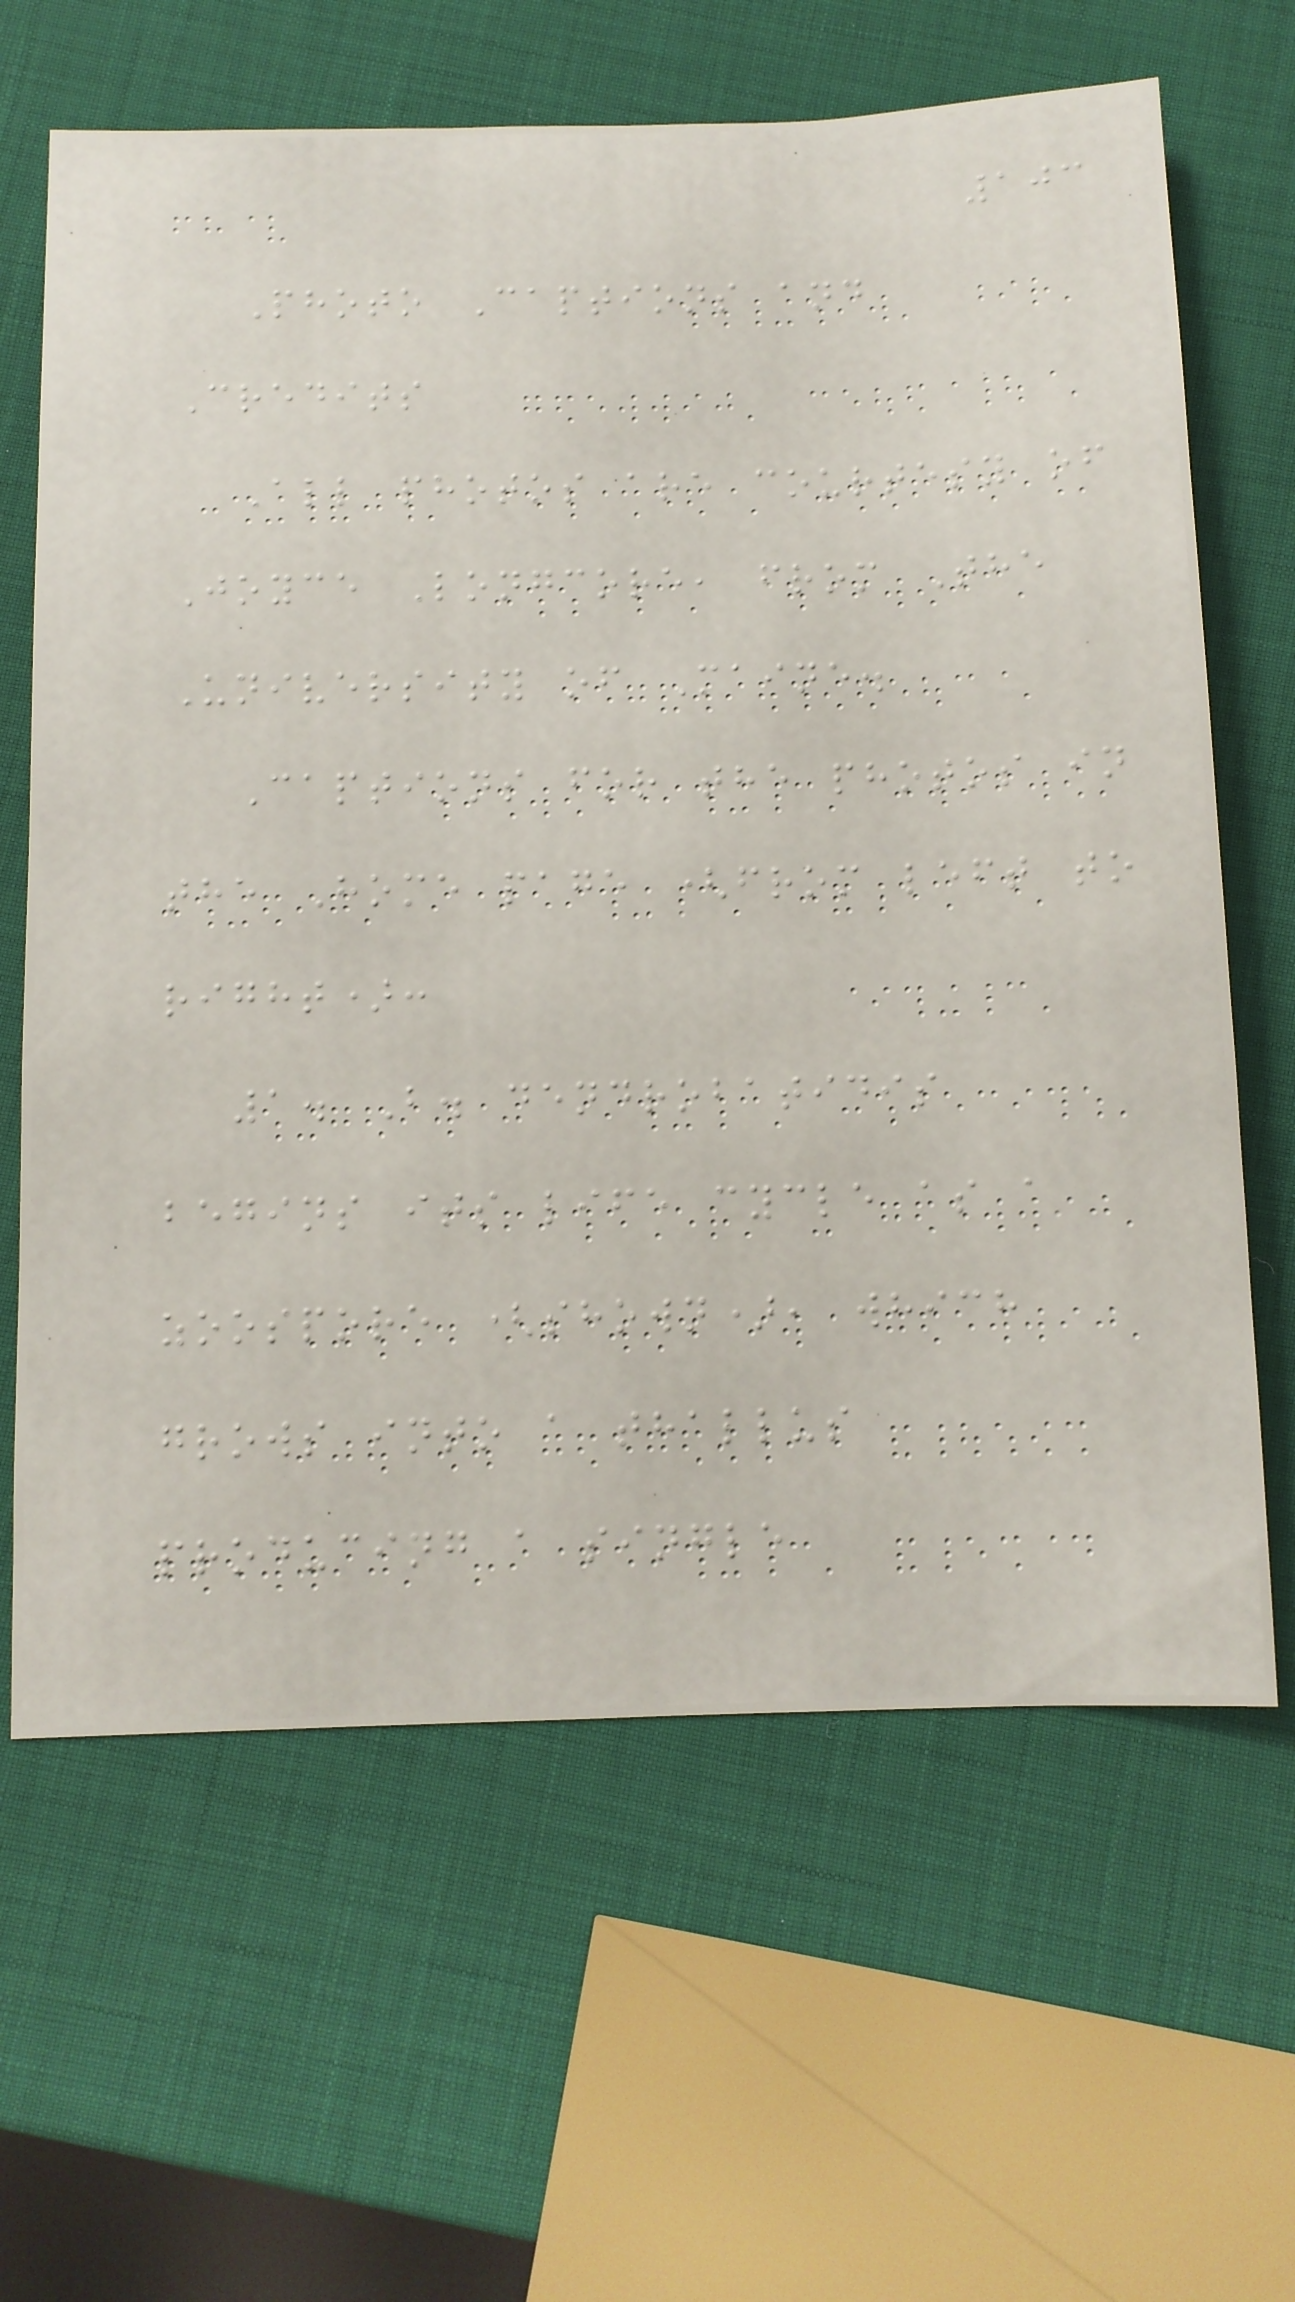103
Photo Captions and
Credits
All photos are courtesy of
Joyce Longcore, from The
University of Maine.
Captions for the photos in
the Home page (from left to
right):
1. B. dendrobatidis
begins its life cycle as a
zoospore (shown), which
grows into a thallus
producing a single
